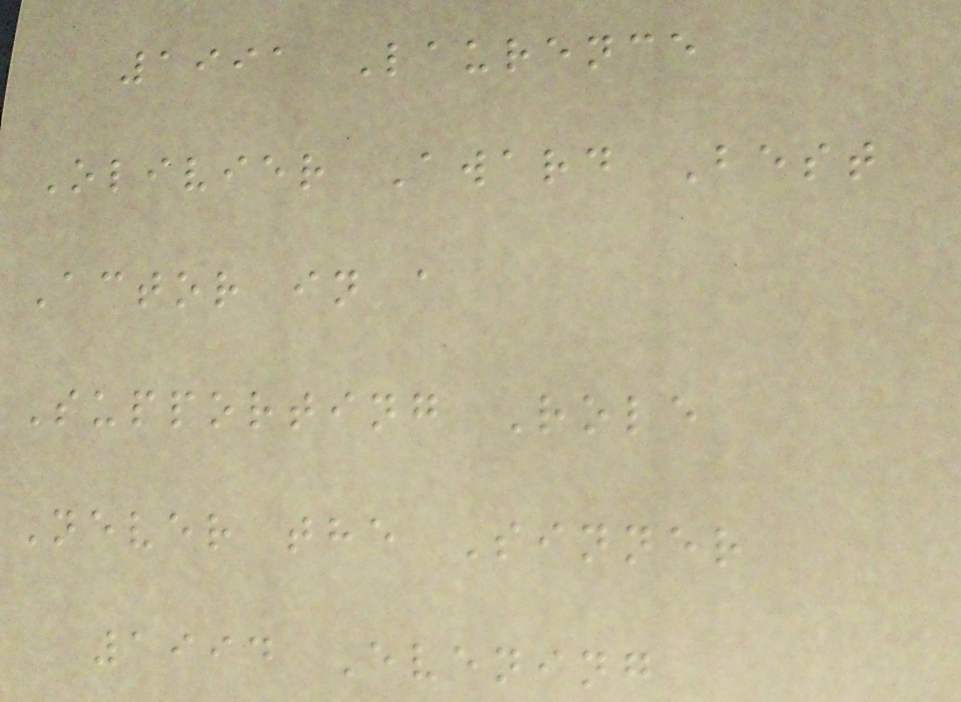1991 Laurence
Olivier Award Best
Actor in a
Supporting Role
Never the Sinner
1994 Evening
